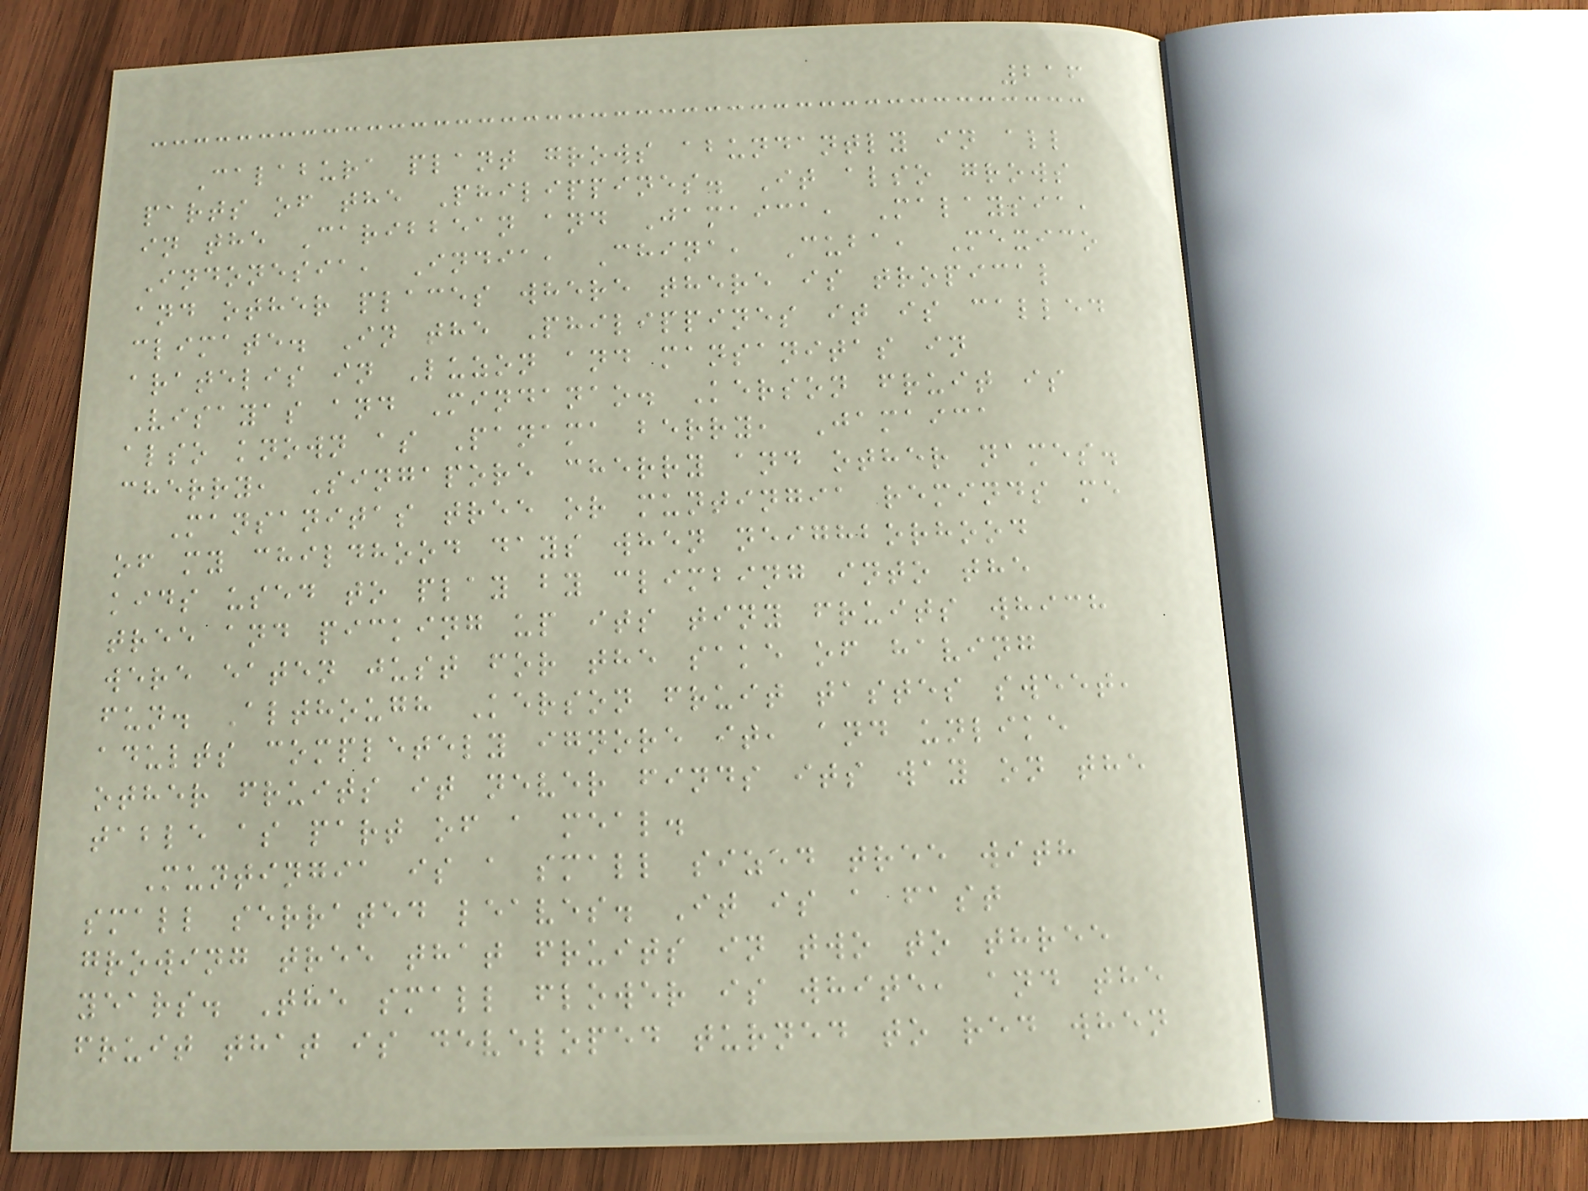216
Calabura plant grows abundantly in all
parts of the Philippines. It also grows
in the Caribbean and Jamaica, Malaysia,
Indonesia, India, China, Cuba, Mexico
and other places where there is tropical
climate. In the Philippines it is called
aratelis in Luzon and mansanitas in
Visayas and Mindanao. Kerson fruit is
also known as Panama berry, Jamaica
cherry, Singapore cherry and other names.
Mansanitas tree or muntingia reminds me
of my childhood days when neighborhood
kids used to play by climbing into the
tree and picking up its tiny fruits which
were eaten just for the sake of having
fun. Although Kerson fruit tastes sweet,
adults completely ignore it, and unlike
other fruits it never finds its way on the
table as part of a meal.
Muntingia is a small sized tree with
small serrated leaves. It is a fast
growing tree that fruits in two to three
years. The small flower is white, and the
fruit that is developed turned to red when
